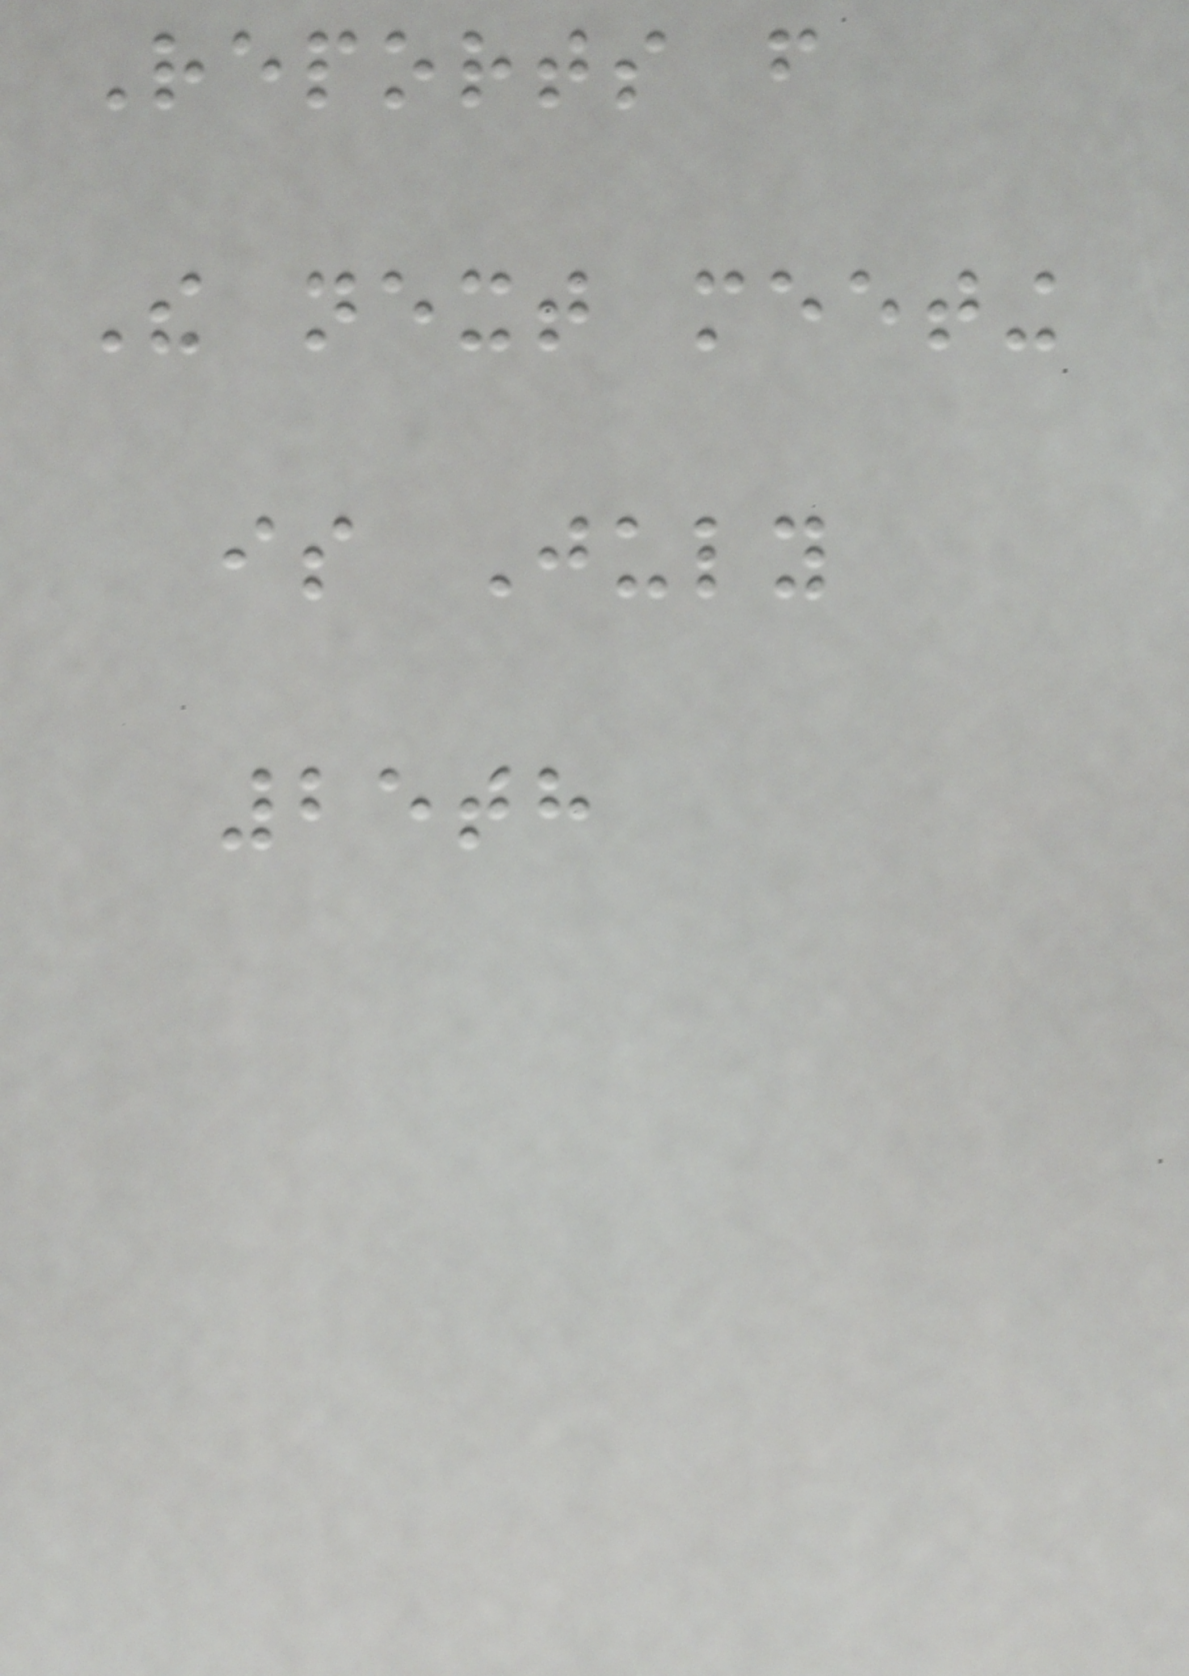Reports from
The next meeting
is July
25th
